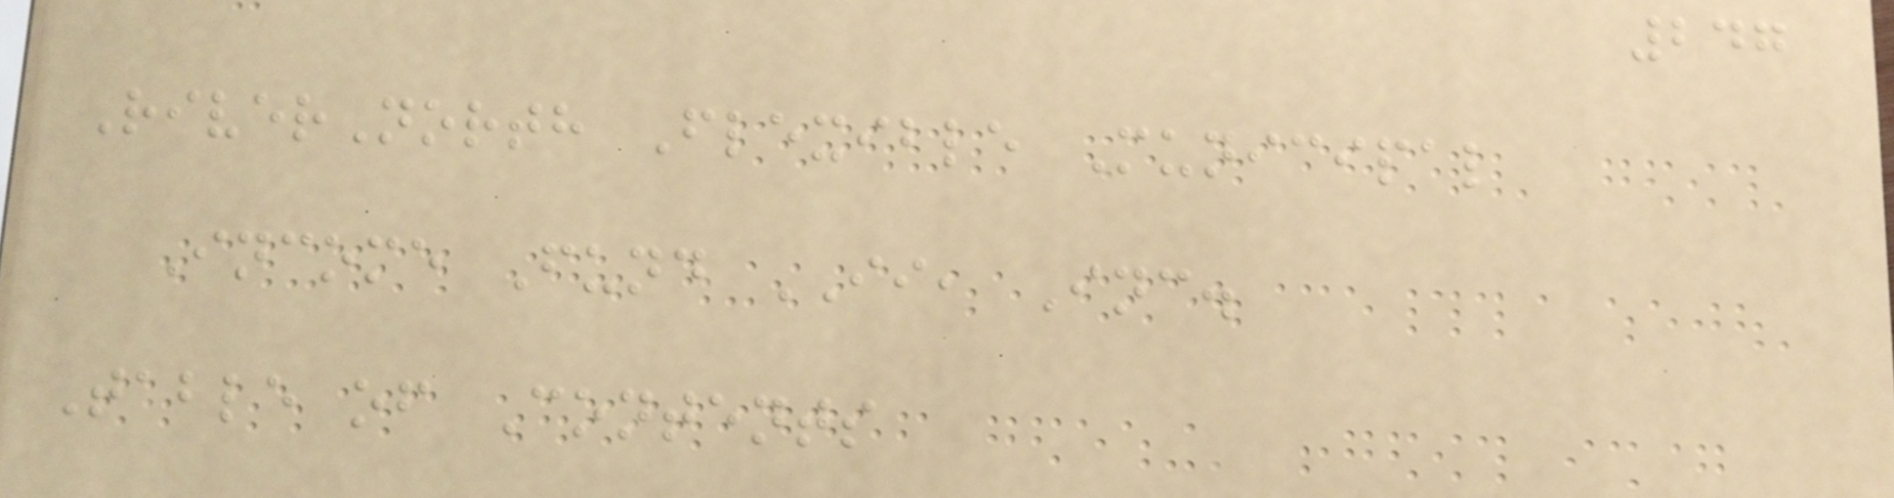247
RiverNorth Flexible Municipal
Income Fund II, Inc.
Table of Contents
